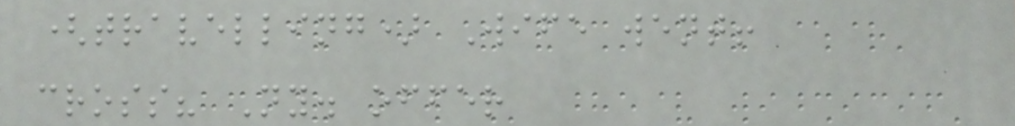(travelling) Wife went!
cross? Ny. offer
